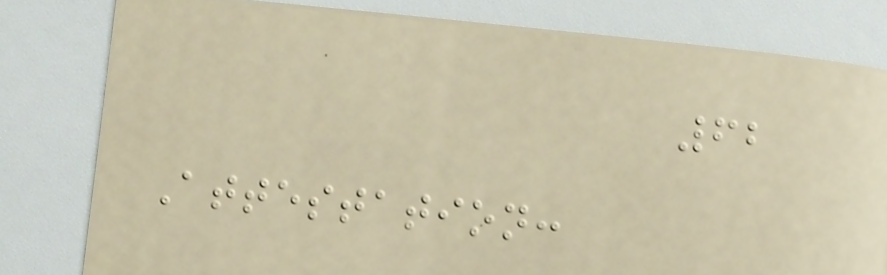62
Attestation:
